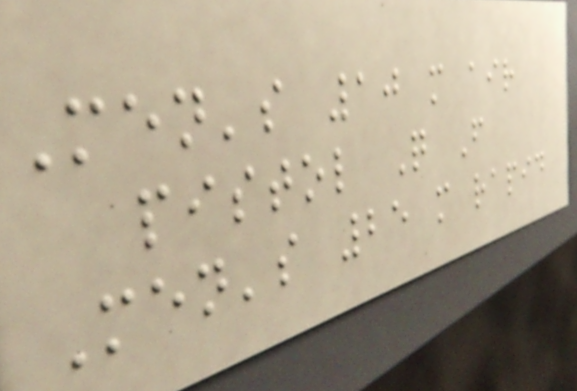Men's 10 m air
pistol Q F
Men's 25 m rapid
